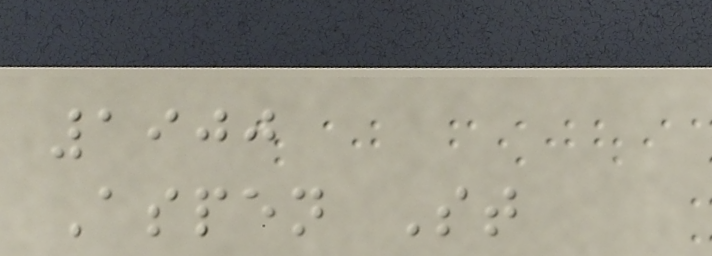1900
Aspen St
